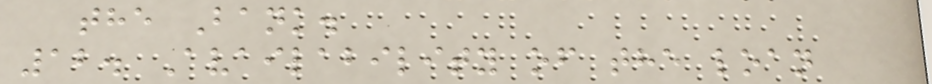the Bank.
12. Availability of the loan
